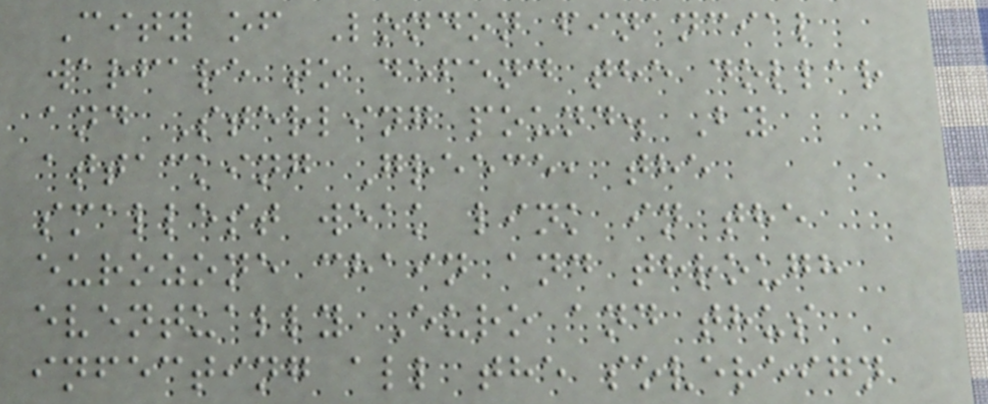City of London financial
warfare to defend the dollar
and Sterling pound. By
attacking Greece, the
smallest weak link in the
eurozone chain and through
eventually Euro and thus
infecting all the sovereign
